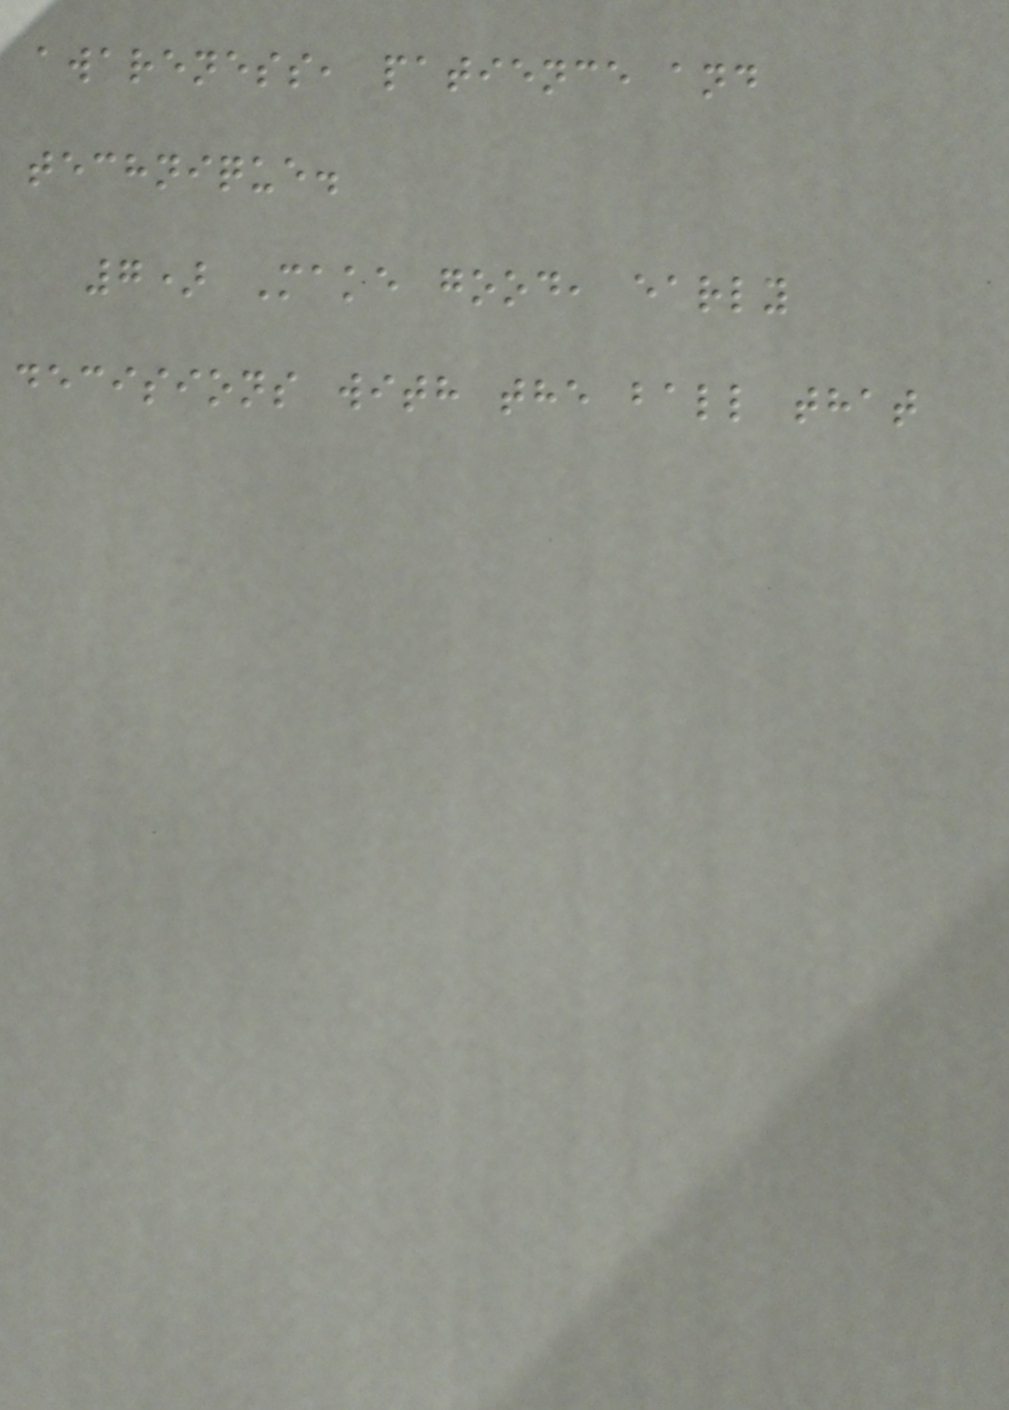awareness, patience and
technique.
7) Make good, early
decisions with the ball that
